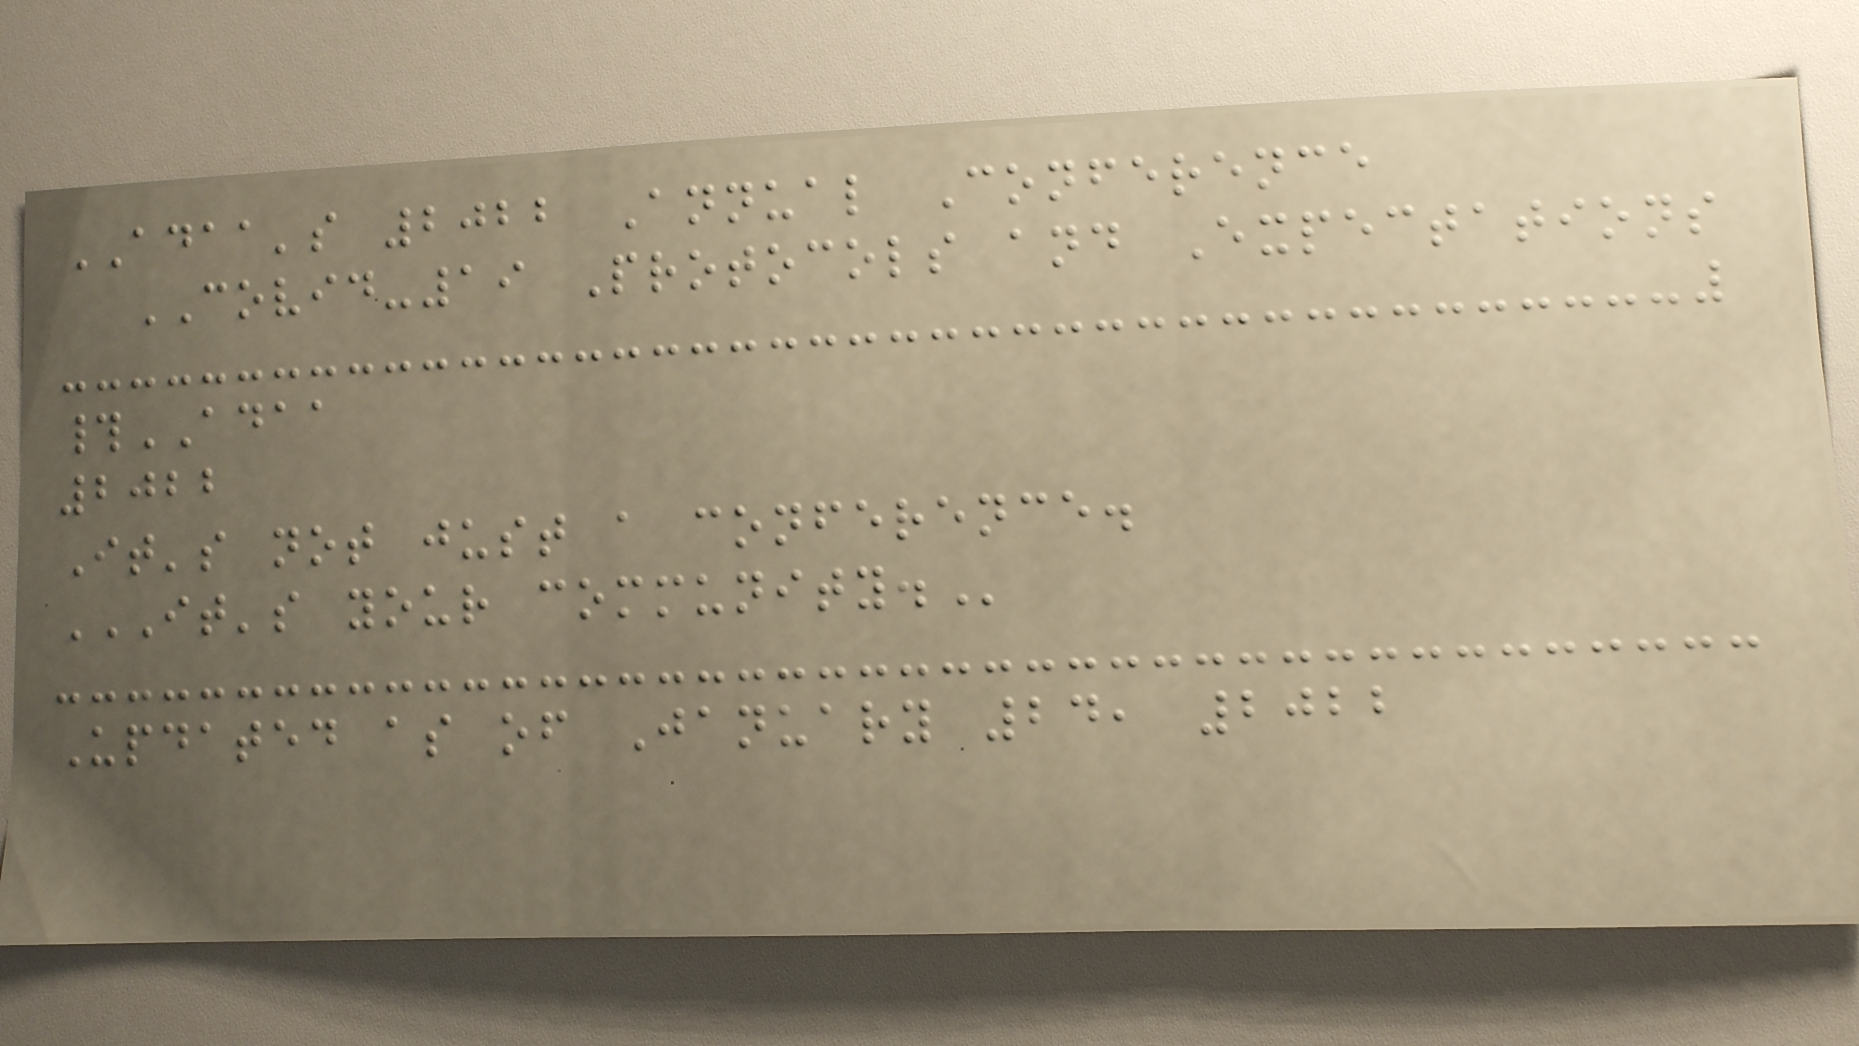ADAA's 2022 Annual Conference
COVID-19 Protocols and Expectations
#ADAA
2022
It's not just a conference.
IT'S YOUR COMMUNITY.
Updated as of January 24, 2022
